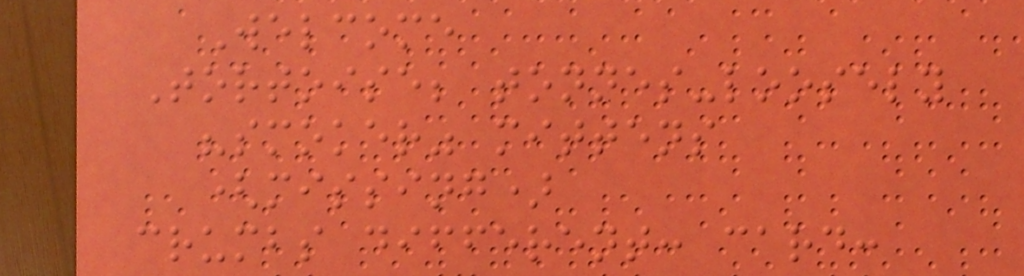Welcome
Tortoise; tonnes-loosely
"smoker" mittens
(missing)
crumbs different: card:
